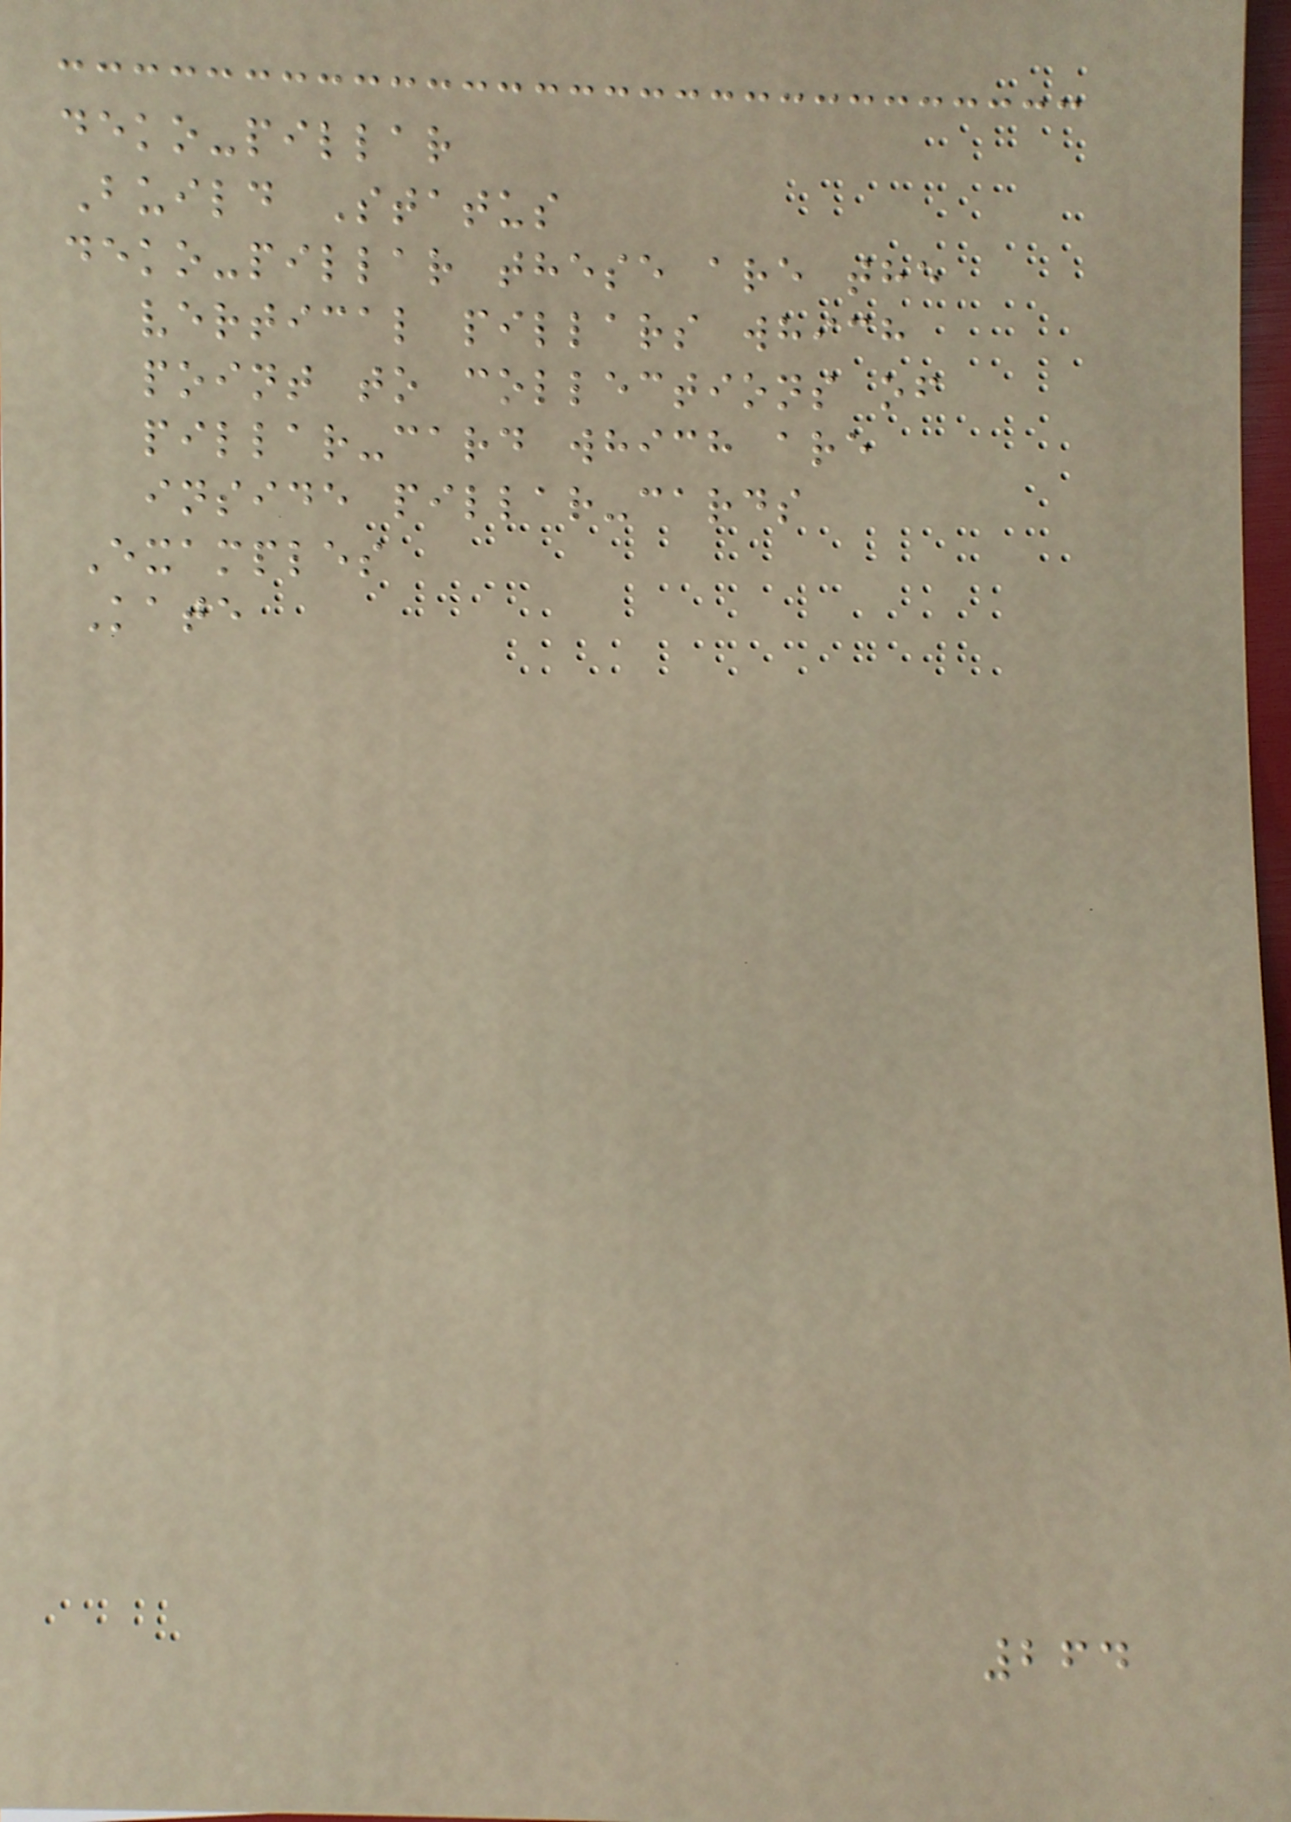deko-pillar
Build Status
deko-pillar these are the
vertical pillars which
point to collections of
pillar-card which are
inside pillar-cards
Examples
Kate
264
